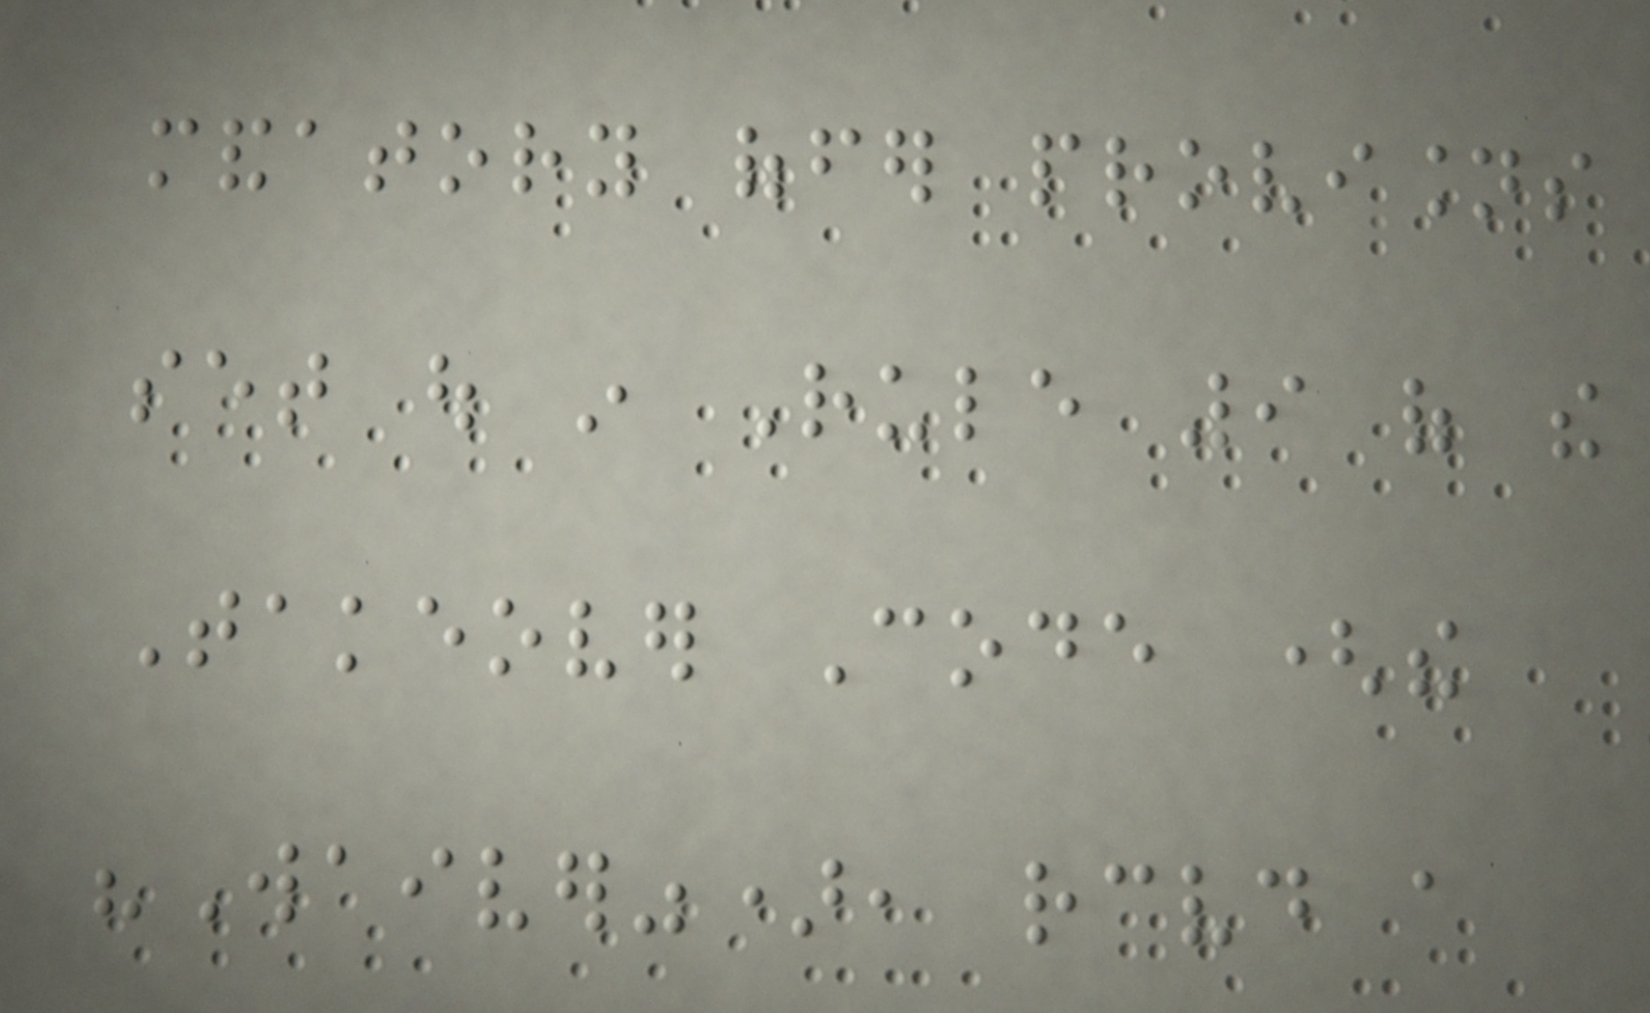mandatory offer provisions
set out in Rule 9 of the
Takeover Code (the
"Waiver"), received a
